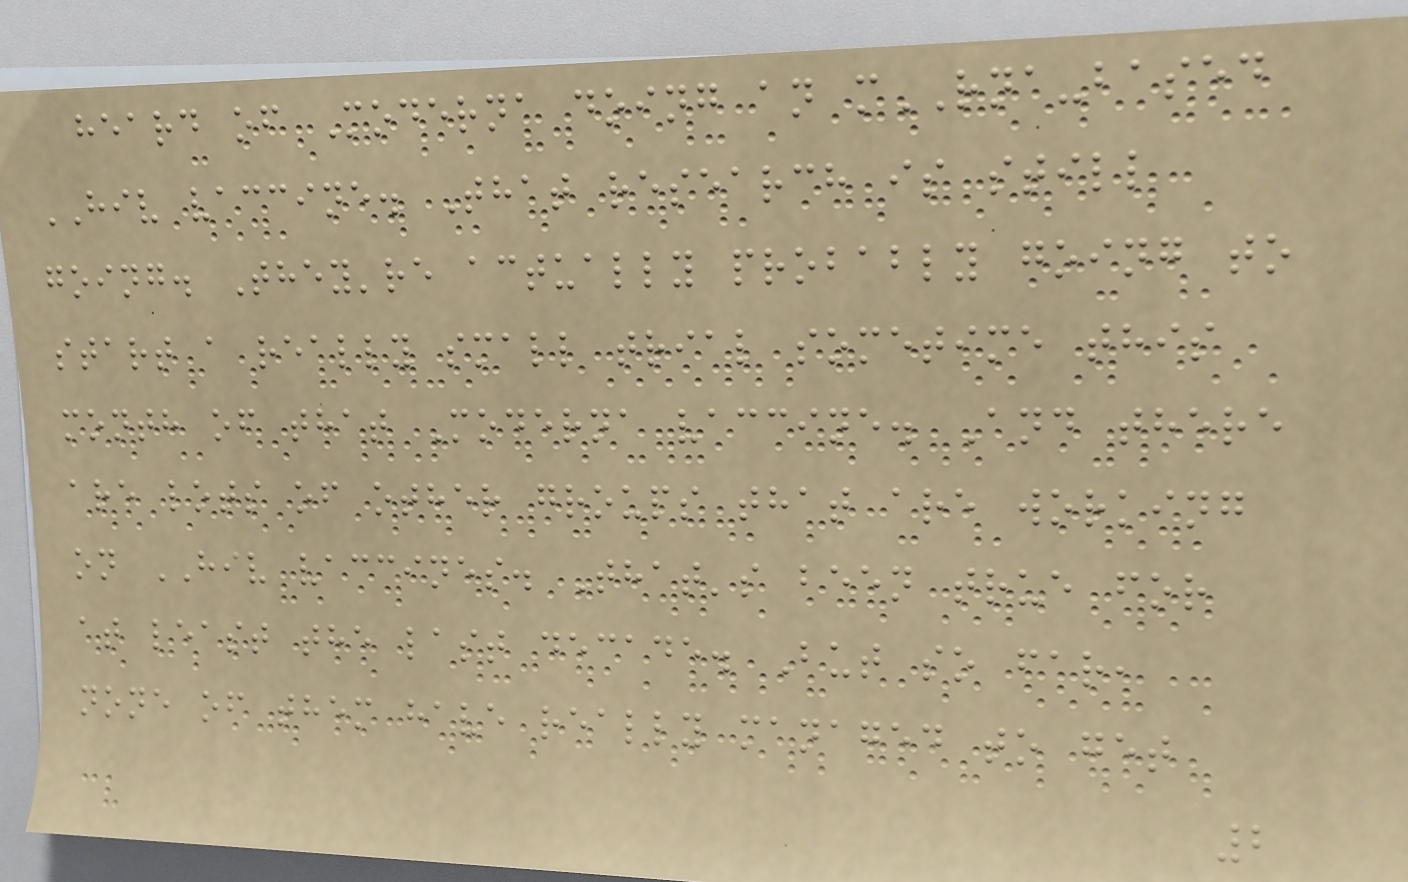heard of Moderna doing an mRNA-based
HIV vaccine. That research is still
going. They're actually probably going to
start a really small trial sometime this
month of that Moderna vaccine. And there
are lots of other groups that are working
on HIV vaccines. That's been true for
at least the last decade. But so far,
none of them have really managed to get
2
